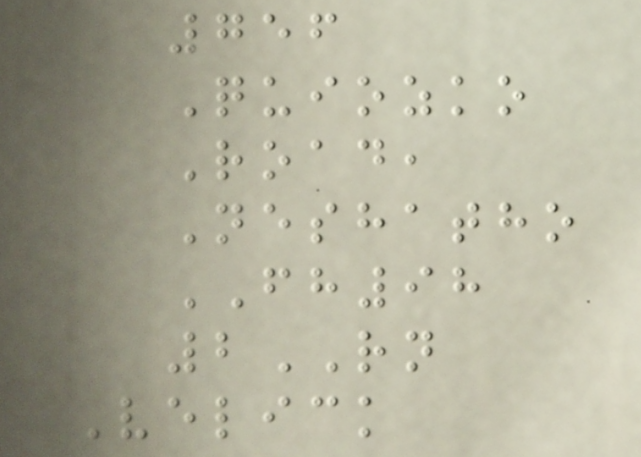756
Quiozko
Road,
Neshatho
FH98
2RN
Velick
